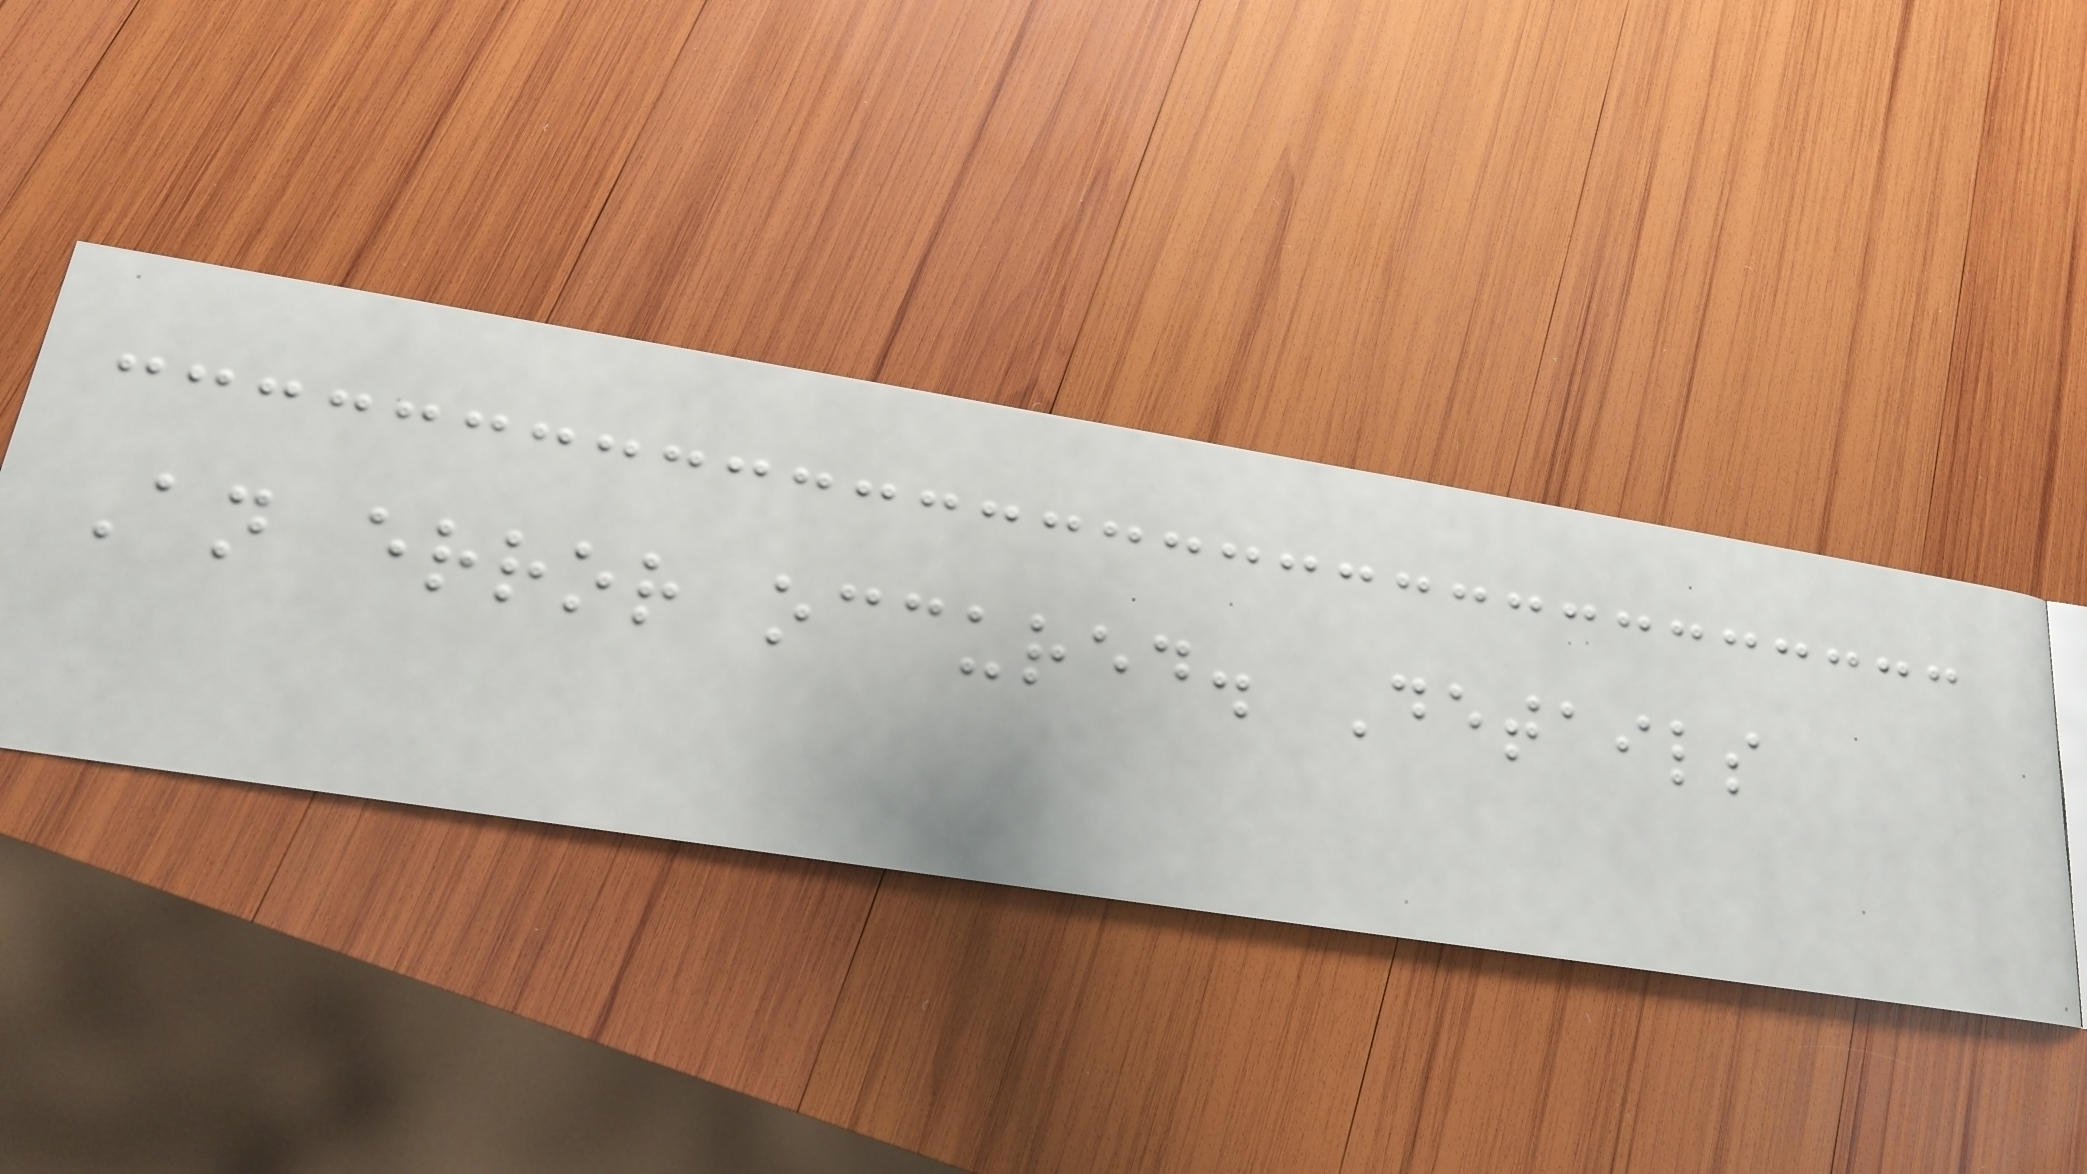An error occured. Details
